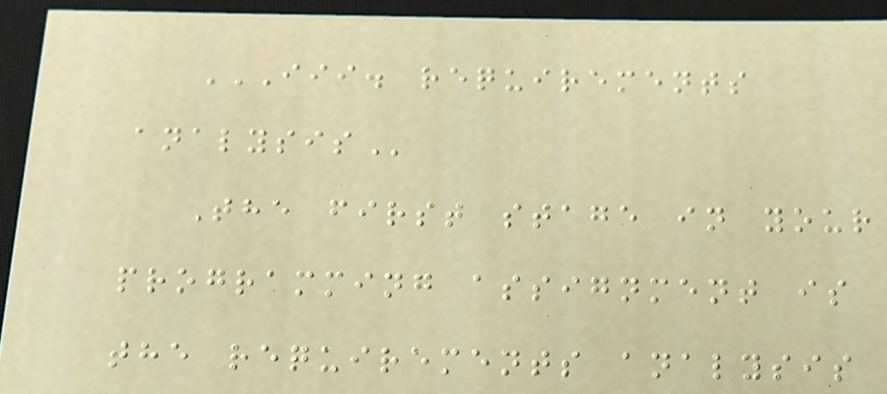III. REQUIREMENTS
ANALYSIS
The first stage in your
programming assignment is
the requirements analysis
